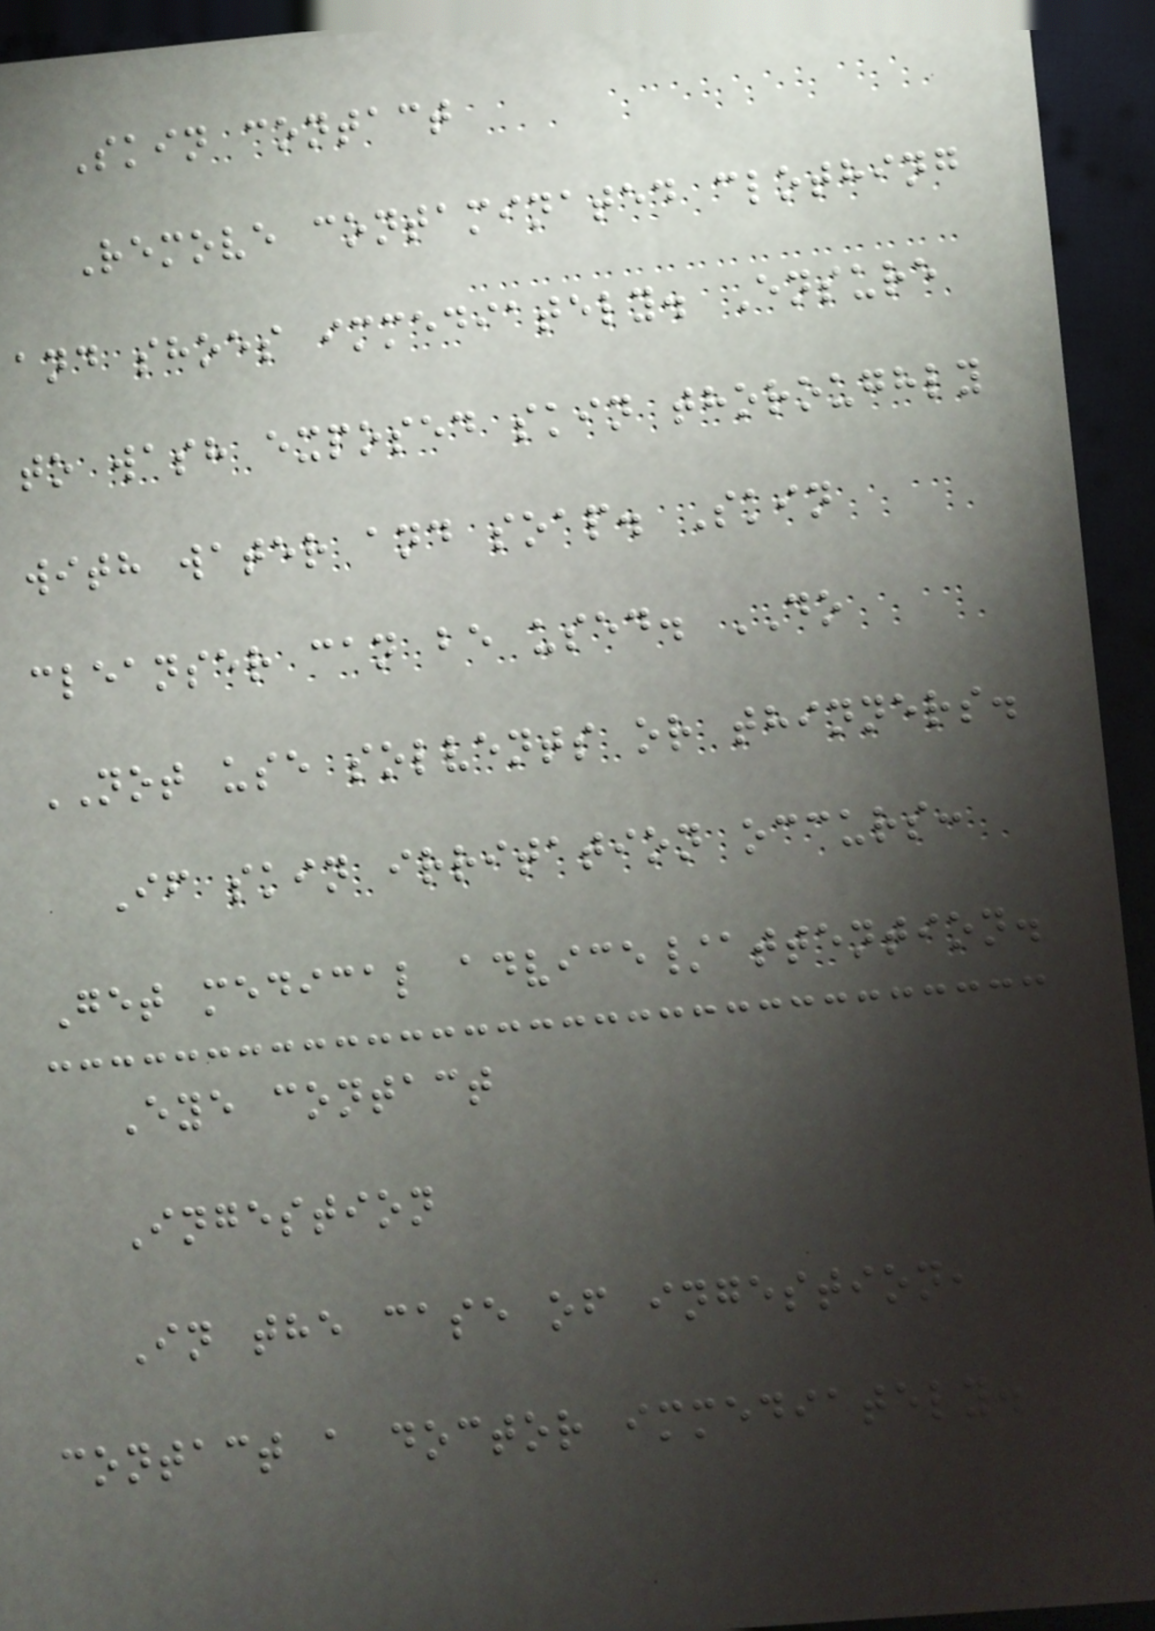Skin contact
Remove contaminated clothing
and shoes immediately. Ensure
to wash exposed skin thoroughly
with water and soap. Skin
cleanser can be used. DO
NOT use solvents or thinners.
If skin irritation occurs:
Get medical advice/attention.
Eye contact
Ingestion
In the case of ingestion,
contact a doctor immediately.
